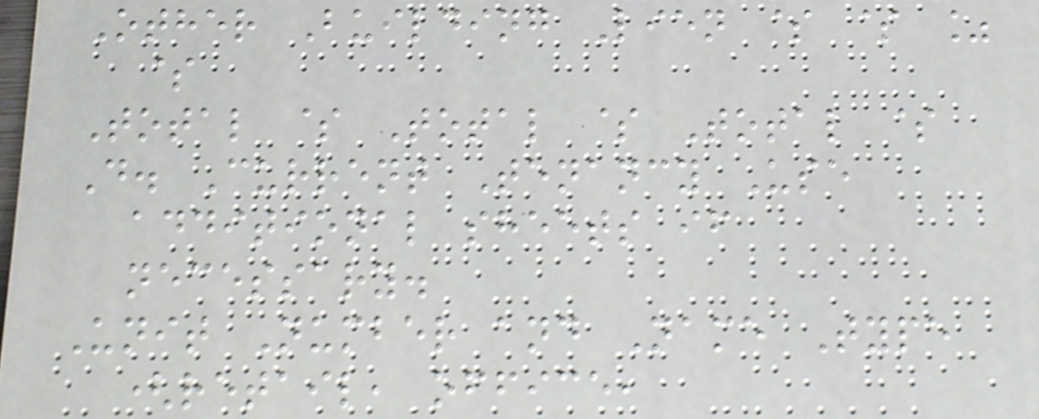Other Building Lien $ $ %
$
Total $ Total $ Total $
D. Current Tenancy Use
additional sheets if
necessary.
Unit Number and Name Type
(retail, office,
